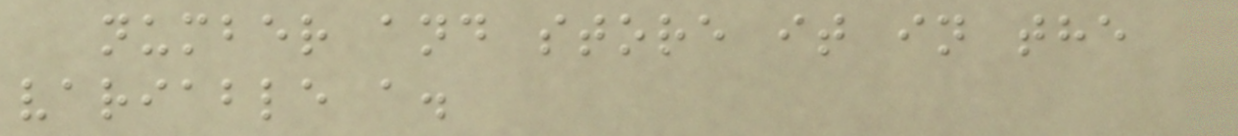number and store it in the
variable a.
